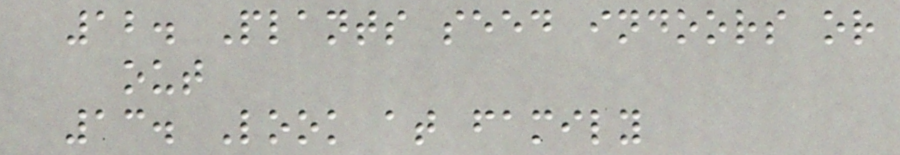12. Plants seed indoors or
out
13. Look at family
